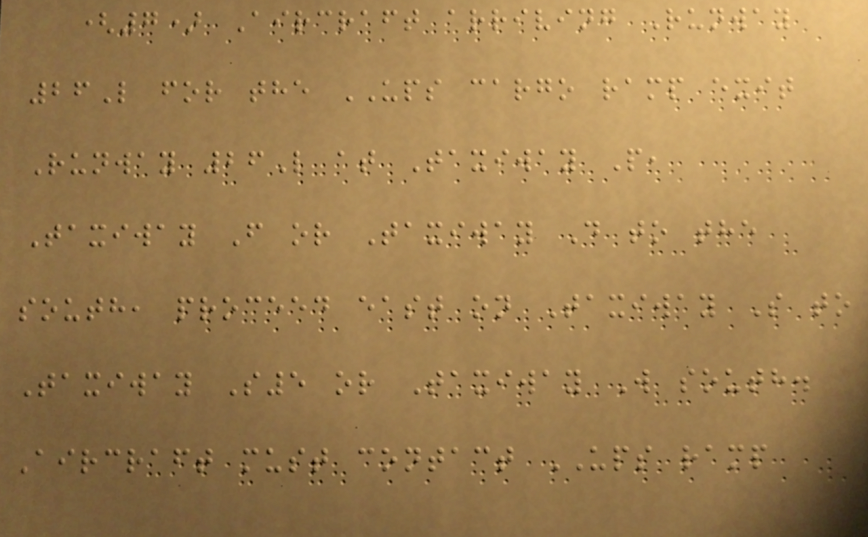(7) Aircraft arriving Runway
26L for the UPS cargo ramp exit
Runway 26L at Taxiway P,
Taxiway F or Taxiway D to the
south, proceed east on Taxiway S to
Taxiway S5 or Taxiway W south.
Aircraft must contact UPS ramp
